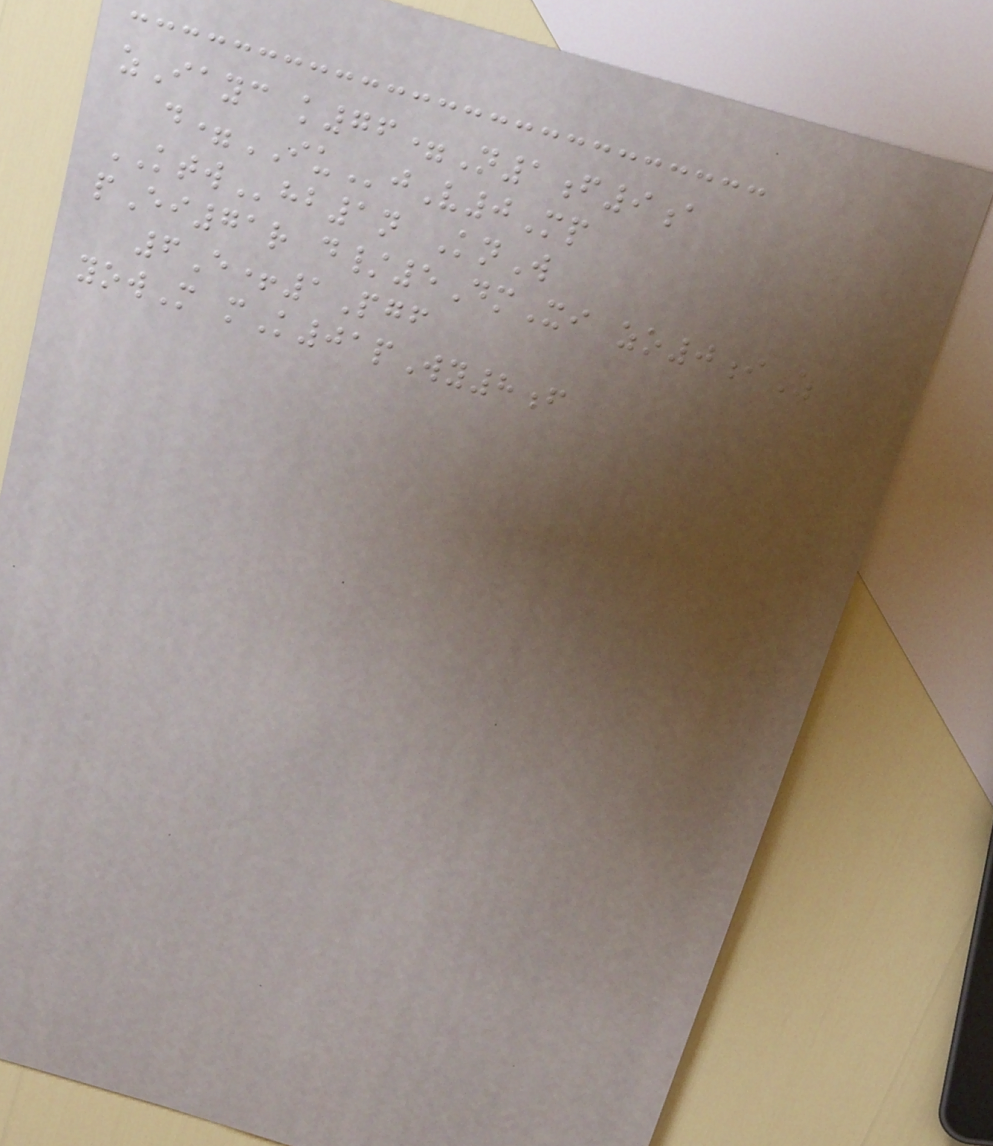zIayc k76=N1f9a
d=IUjV0Mp
KTWhb1n KnW
pEi71r d/5DmXi zo0iZ
6E+1Pgf
yowM mK01pWy8f
